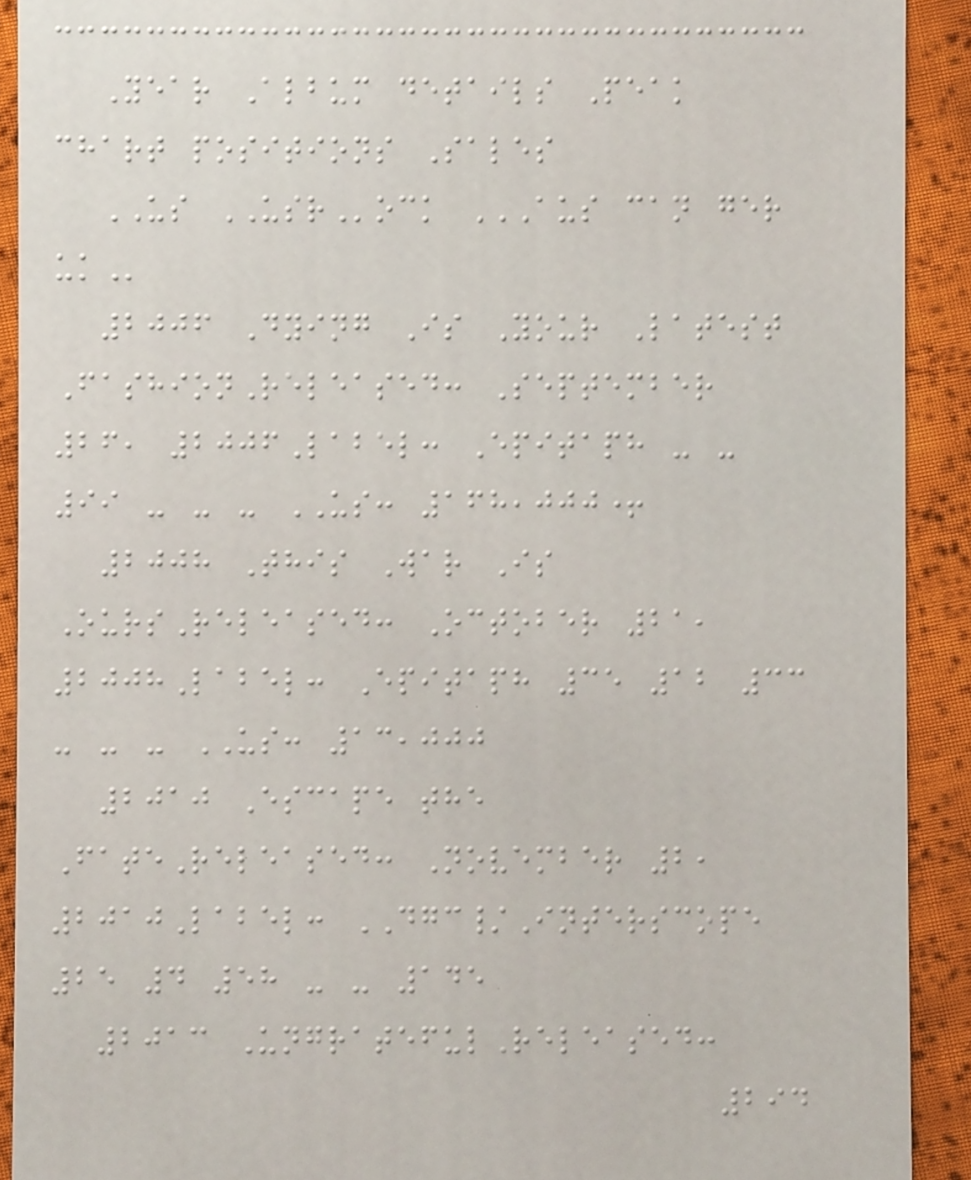Year Album details Peak
chart positions Sales
US USRock AUS CAN GER
UK
2006 Dying Is Your Latest
FashionReleased: September
26, 2006Label: Epitaph - -
99 - - - US: 168,000+
2008 This War Is
OursReleased: October 21,
2008Label: Epitaph 35 12 33
- - - US: 13,000
2010 Escape the
FateReleased: November 2,
2010Label: DGC/Interscope
25 4 58 - - 145
2013 UngratefulReleased:
294
